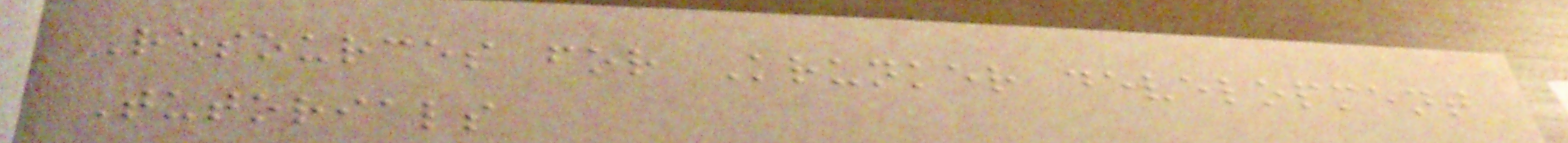Resources for Krunker development
Tutorials
